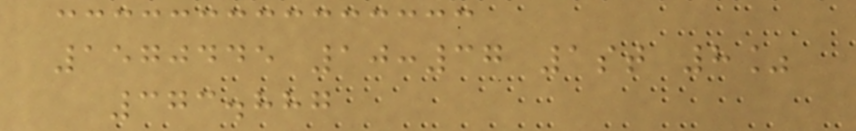1570445 10:37 1st 8%
373.887
